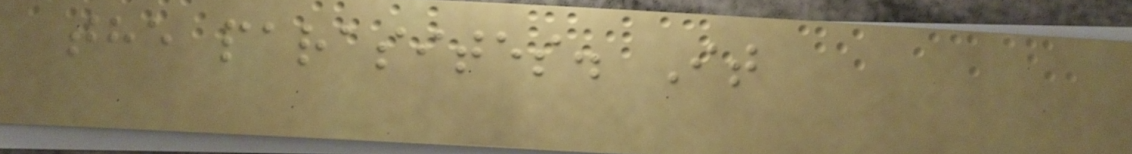the parasites. It
